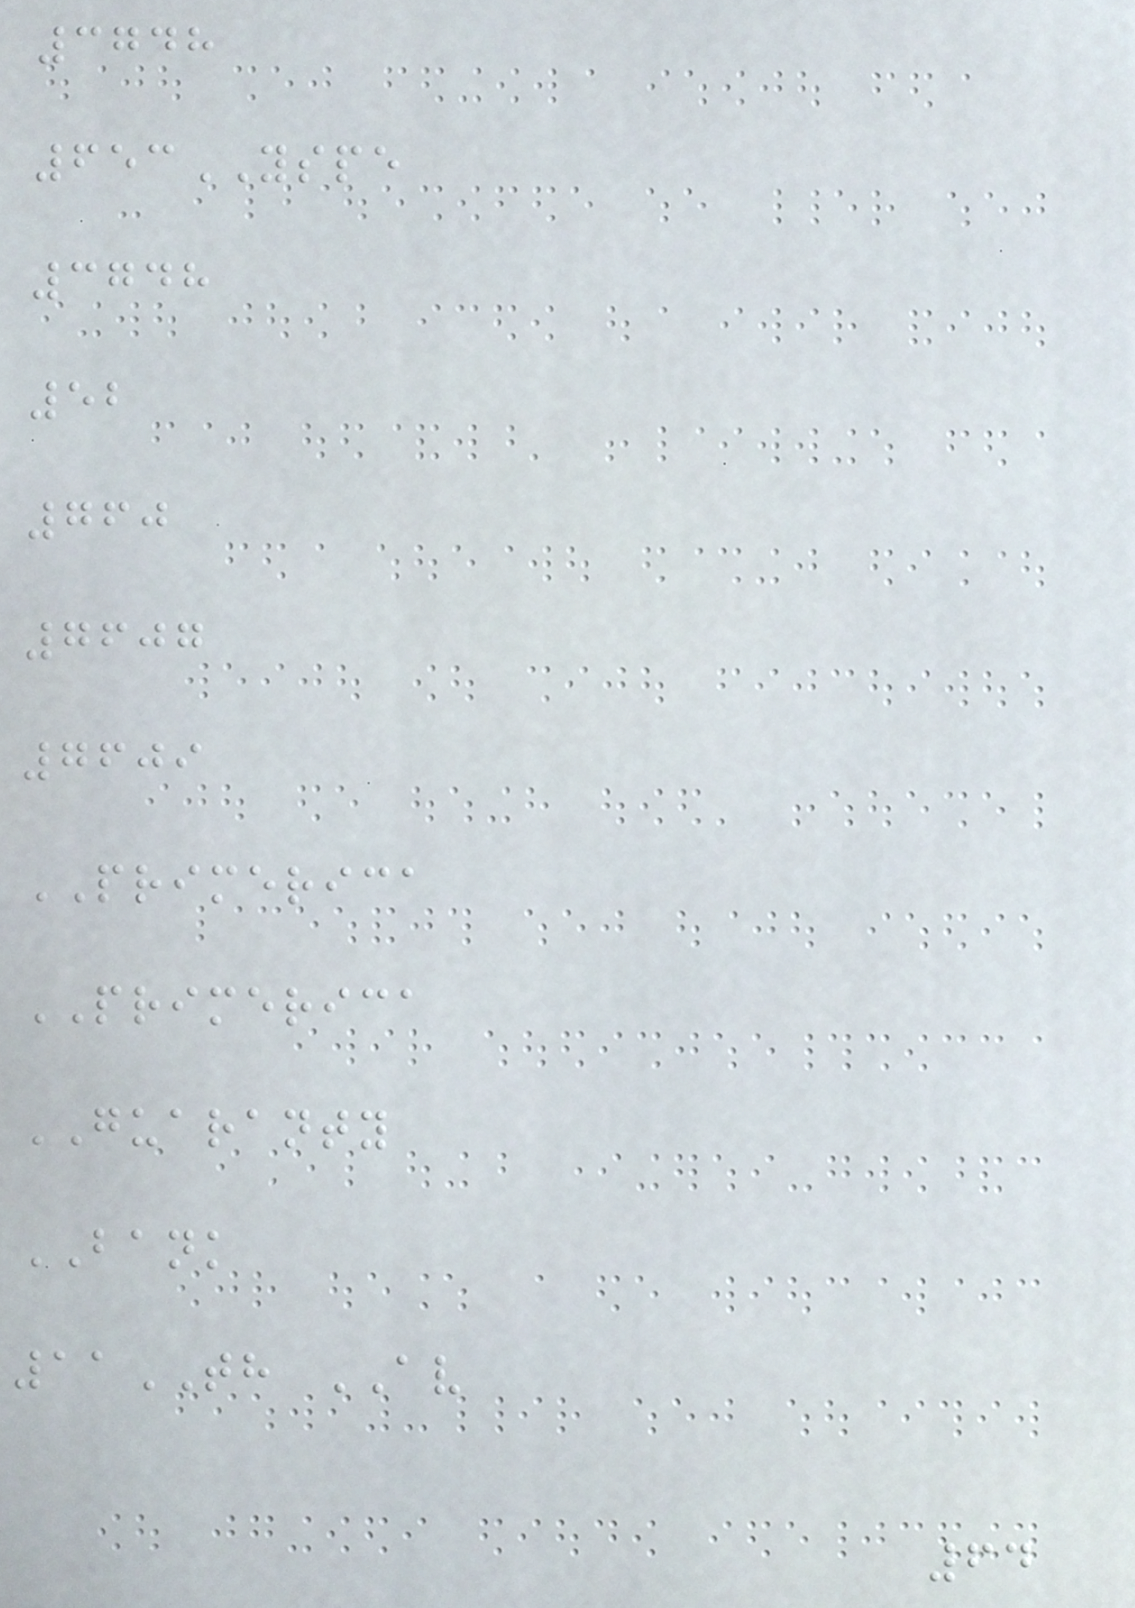3748
653YSPE
3748
52
760
7607
7609
PRIMERICA
PRIMERICA
GUARANTY
BANK
11TH AV
64
